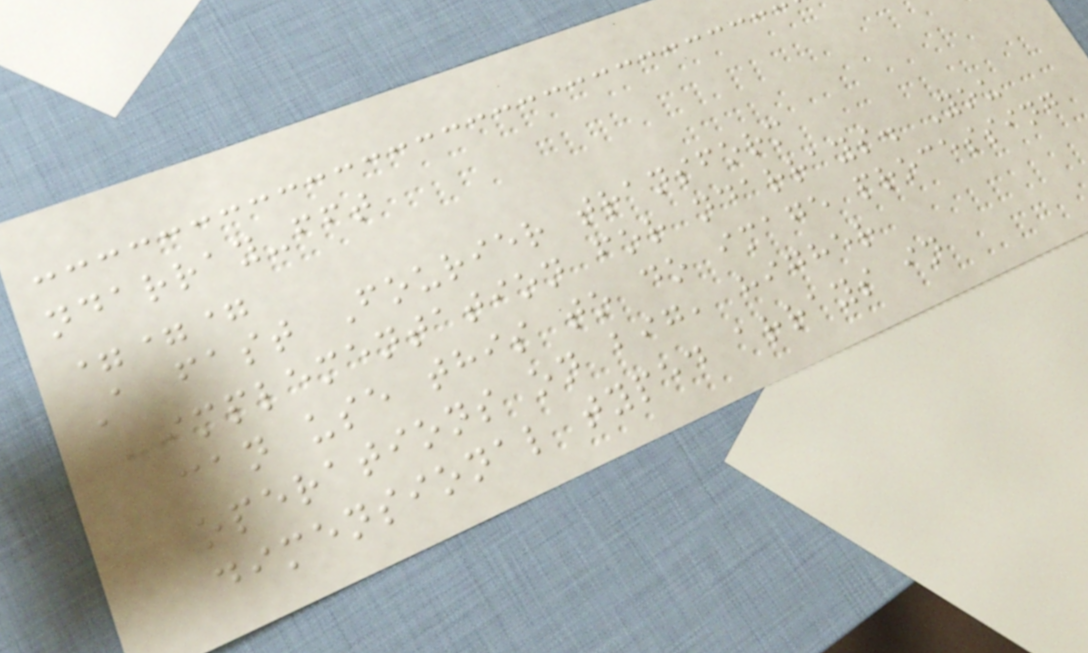ndarray-fft
===
A fast Fourier transform
implementation for ndarrays. You
can use this to do image processing
operations on big, higher
dimensional typed arrays in
